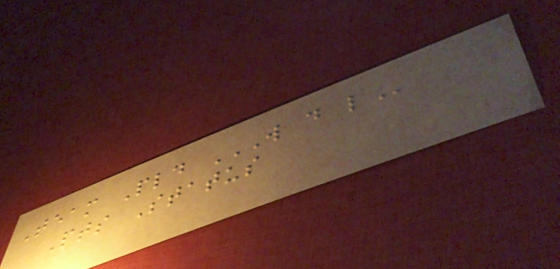Team Pld W D L
Pts Status
